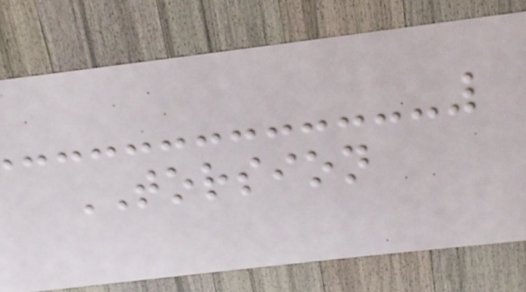TORSION
